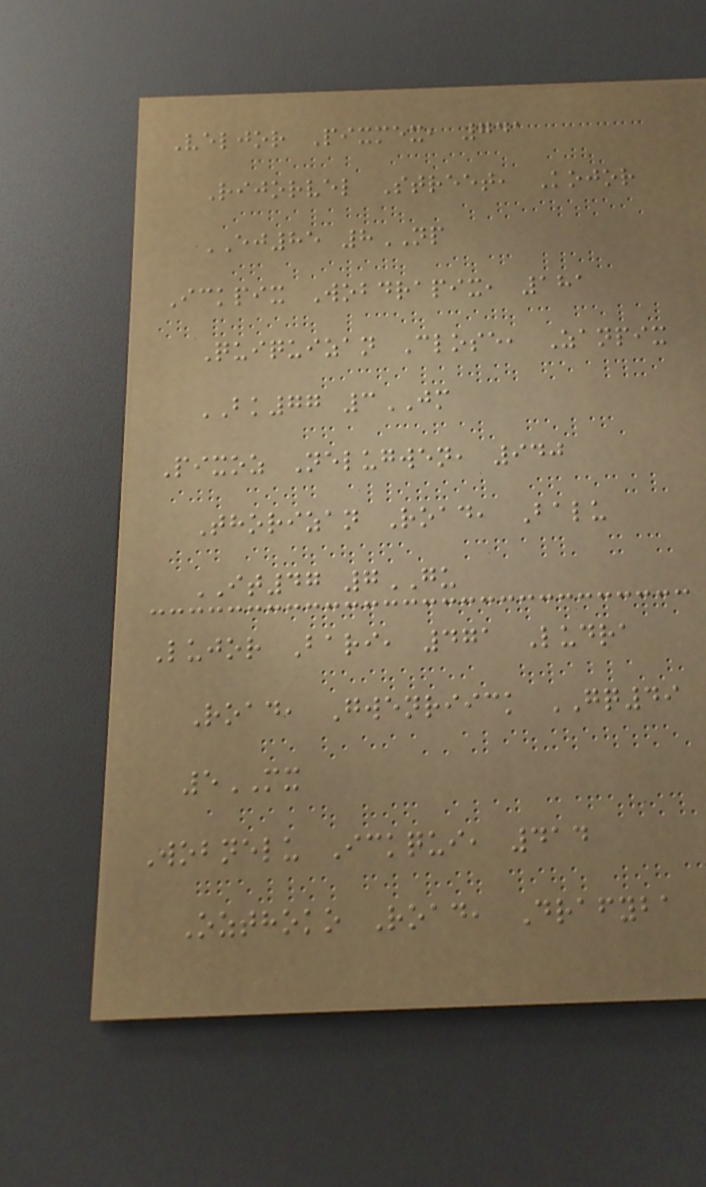Veljor Pixmex, 741
Rijorvel Street, Kojor
EJ85 8NP
Ickpix Wobdrapix, 181
Quiquizan Close, Zanpix
BK77 3JM
Pixoz Nelugwen, 940
Thorizan Road, Balu
IT47 7GU
Lujor Bari, 471 Ludra
Road, Gwenriick GQ49
5MX
Wobnelu Ickqui, 414
Ozthoko Road, Drafyba
